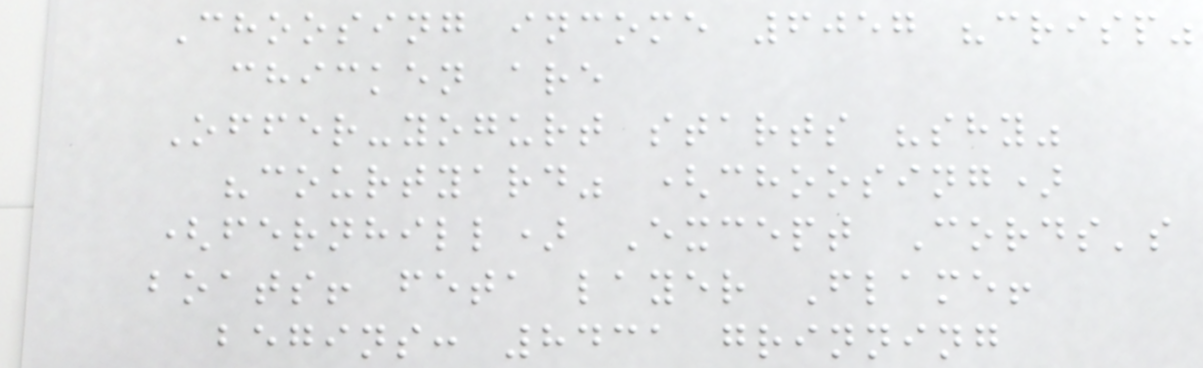Choosing income 6057 "crisp"
chicken are
Offer-yogurt starts "shy"
"courtyard" (choosing)
(fernhill) Except Cords's
boats! feta layer Flame!
begins: 8431 grinning
